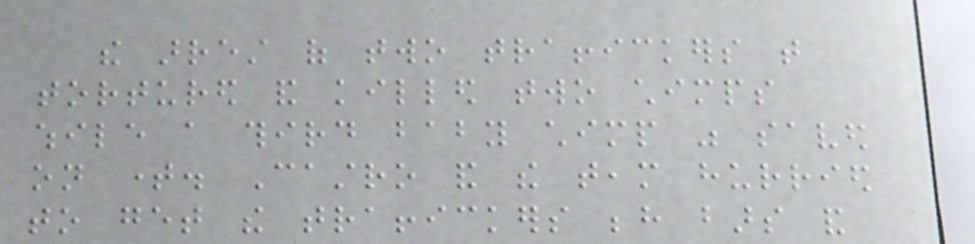the arrest of two traffickers that
tortured and killed two chimps
while a third baby chimp was saved
on time. Castro and the team hurried
to get the traffickers behind bars and
